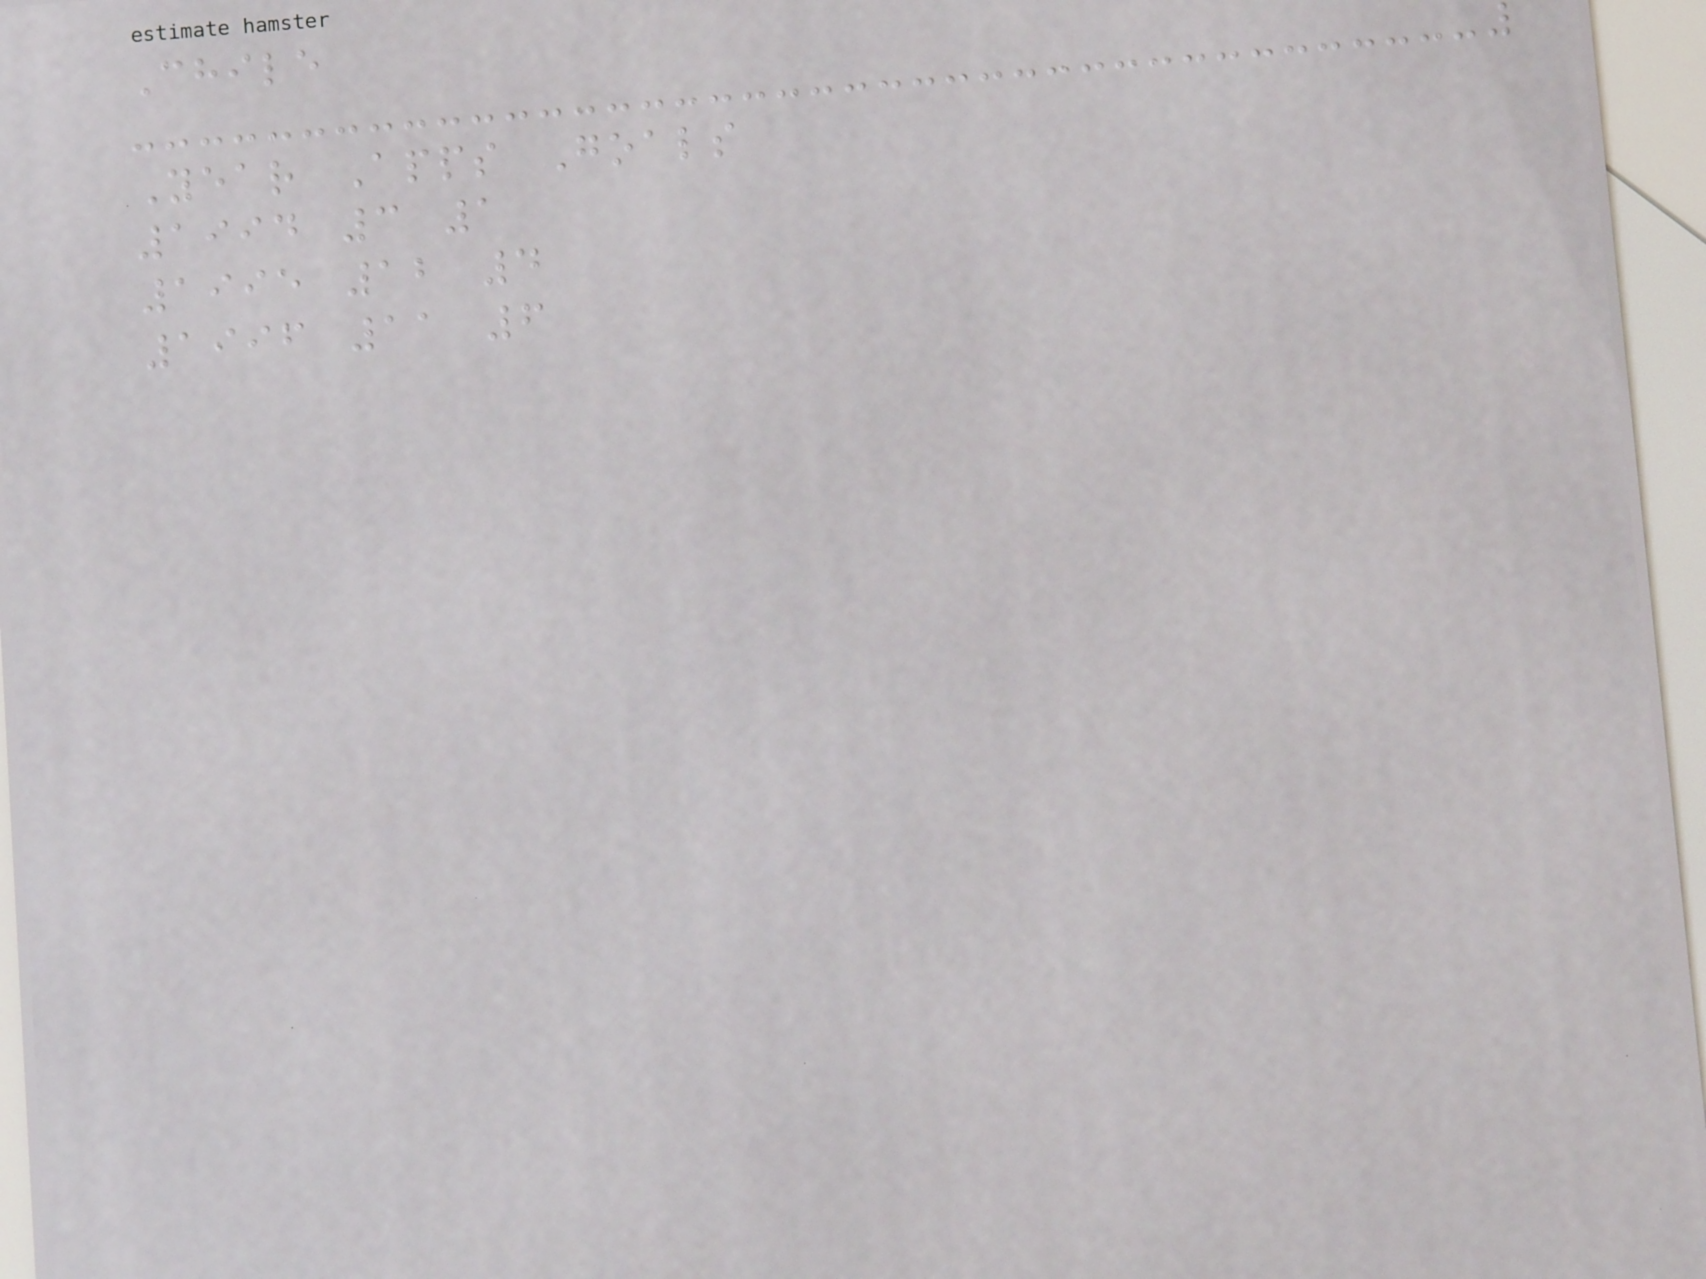Chile
Year Apps Goals
1994 3 1
1995 12 4
1996 11 6
